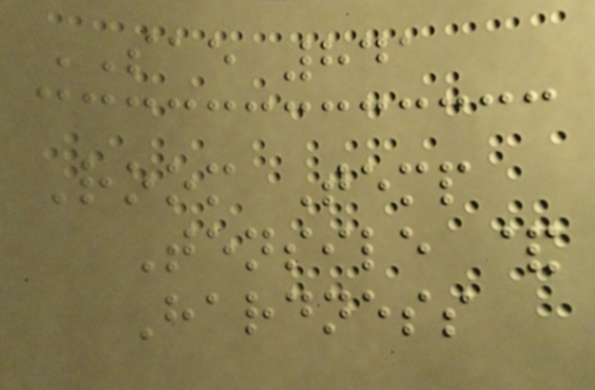SAE 841
Room Temp
Tensile &
Hardness
